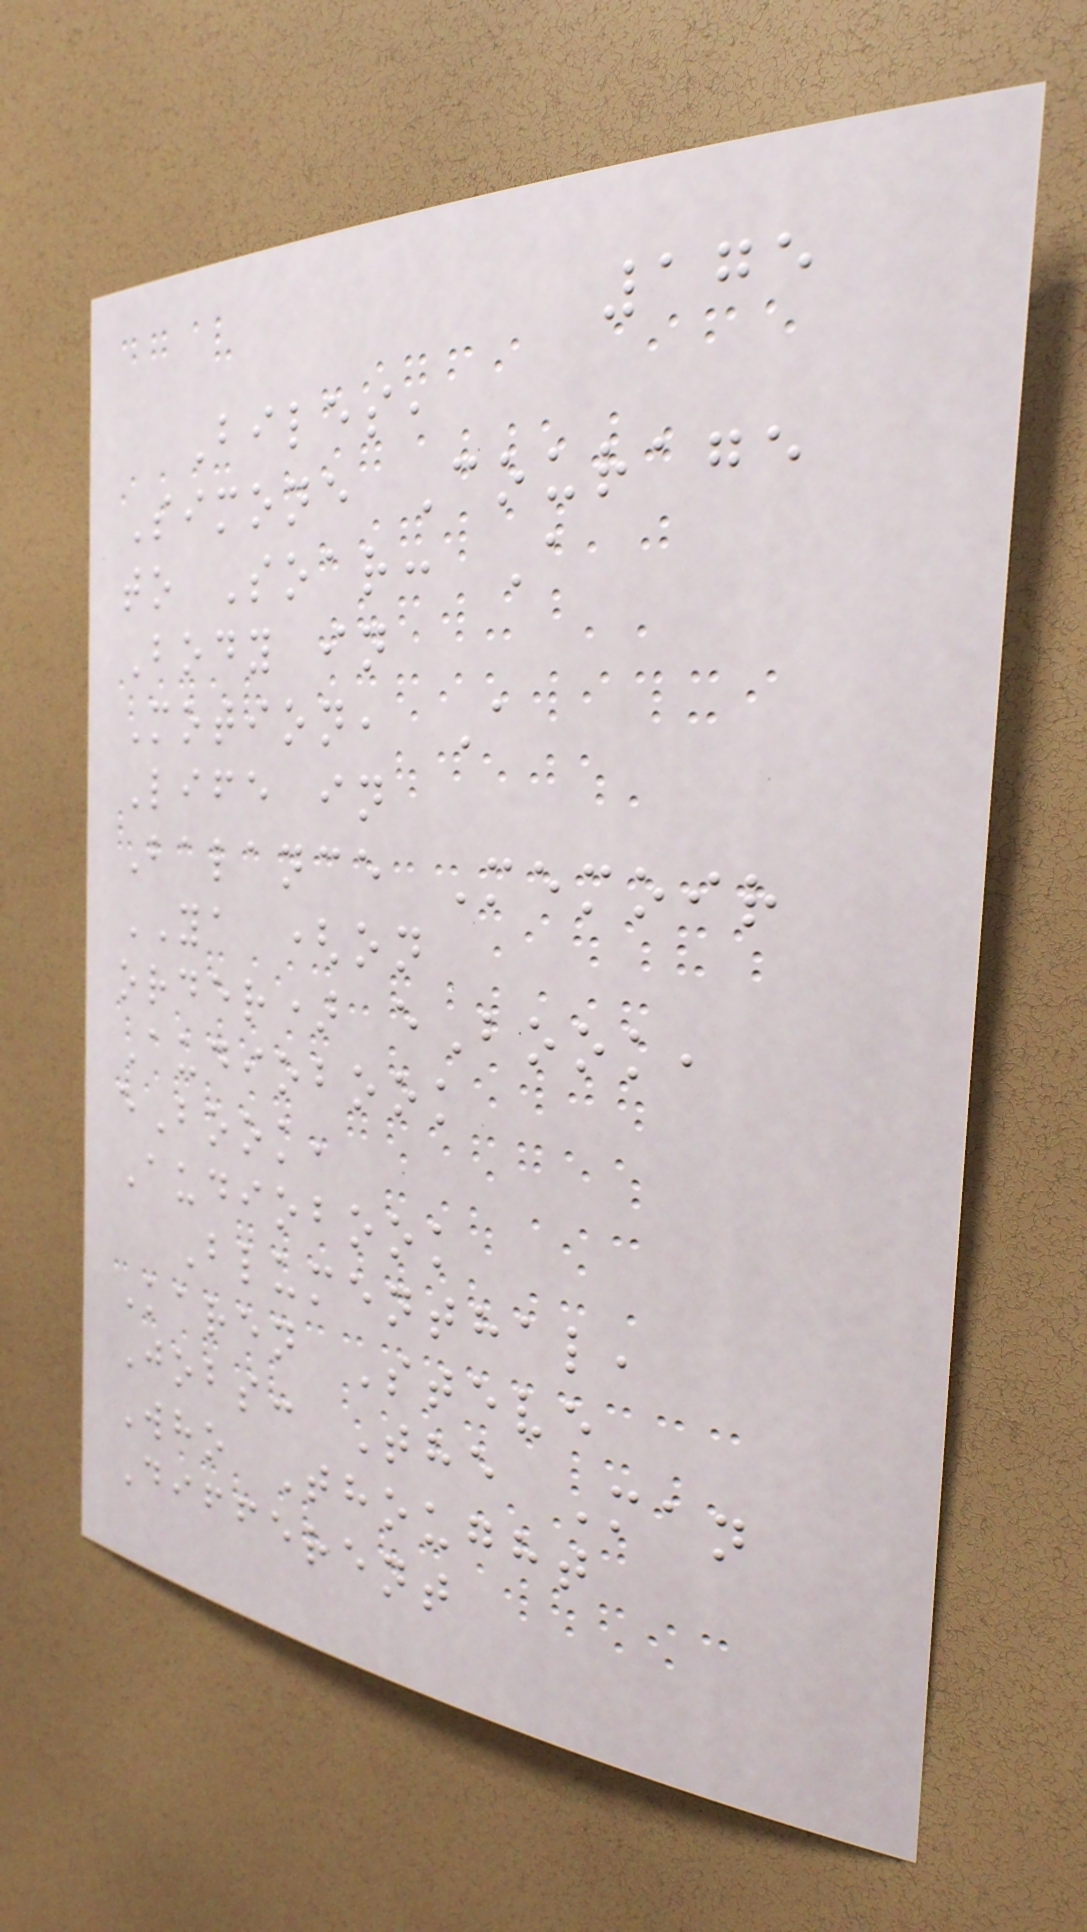175
Biles,
Simone Courage
to Soar: A
Body in
Motion, A
Life in
Balance Memoir
YA (on
order) eBook,
Audiobook
eBook,
Audiobook
Blumenthal,
Karen Steve
Jobs: The Man
Who Thought
Different
